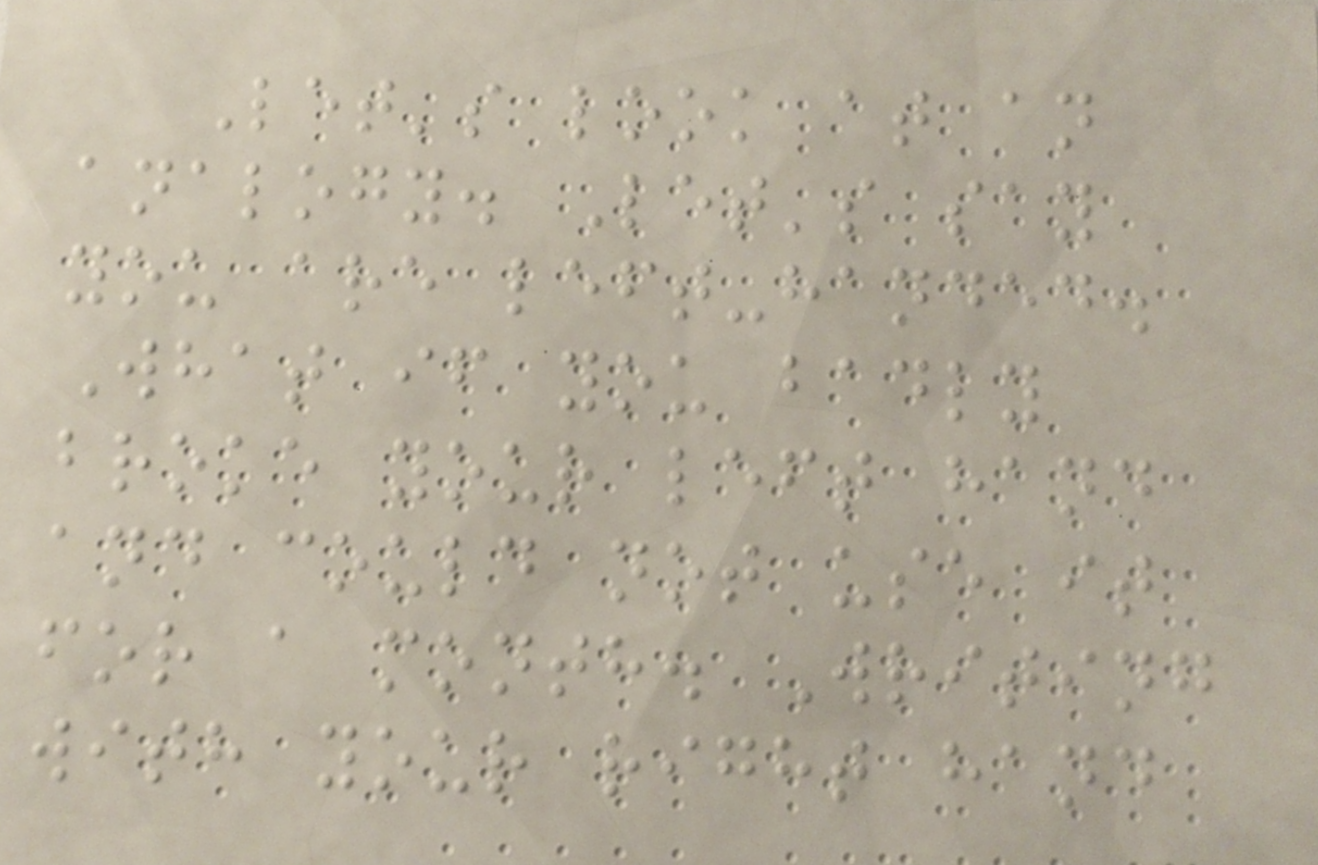Let's look at an
analogy. Let's say
you are left-handed.
What if you badly
broke your left hand
and could not use it
for a month. Writing
with your right hand
